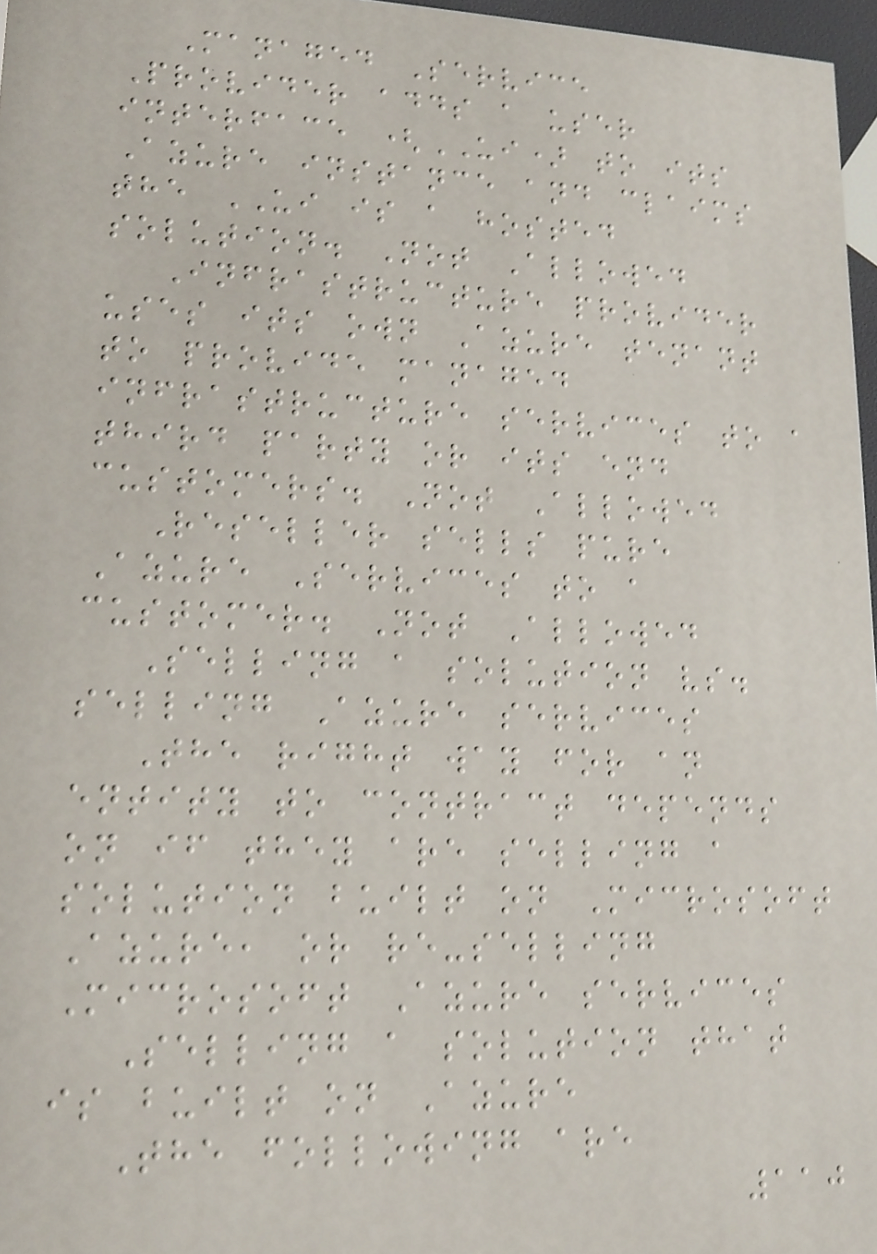Managed Service
Provider adds a user
interface (UI) to its
Azure instance and claims
the UI is a hosted
solution. Not Allowed
Infrastructure provider
uses its own Azure tenant
to provide managed
infrastructure services to a
third party or its end
customers. Not Allowed
Reseller sells pure
Azure Services to a
customer. Not Allowed
Selling a solution vs.
selling Azure services
The right way for an
entity to contract depends
on if they are selling a
solution built on Microsoft
Azure, or re-selling
Microsoft Azure services
Selling a solution that
is built on Azure
The following are
110
